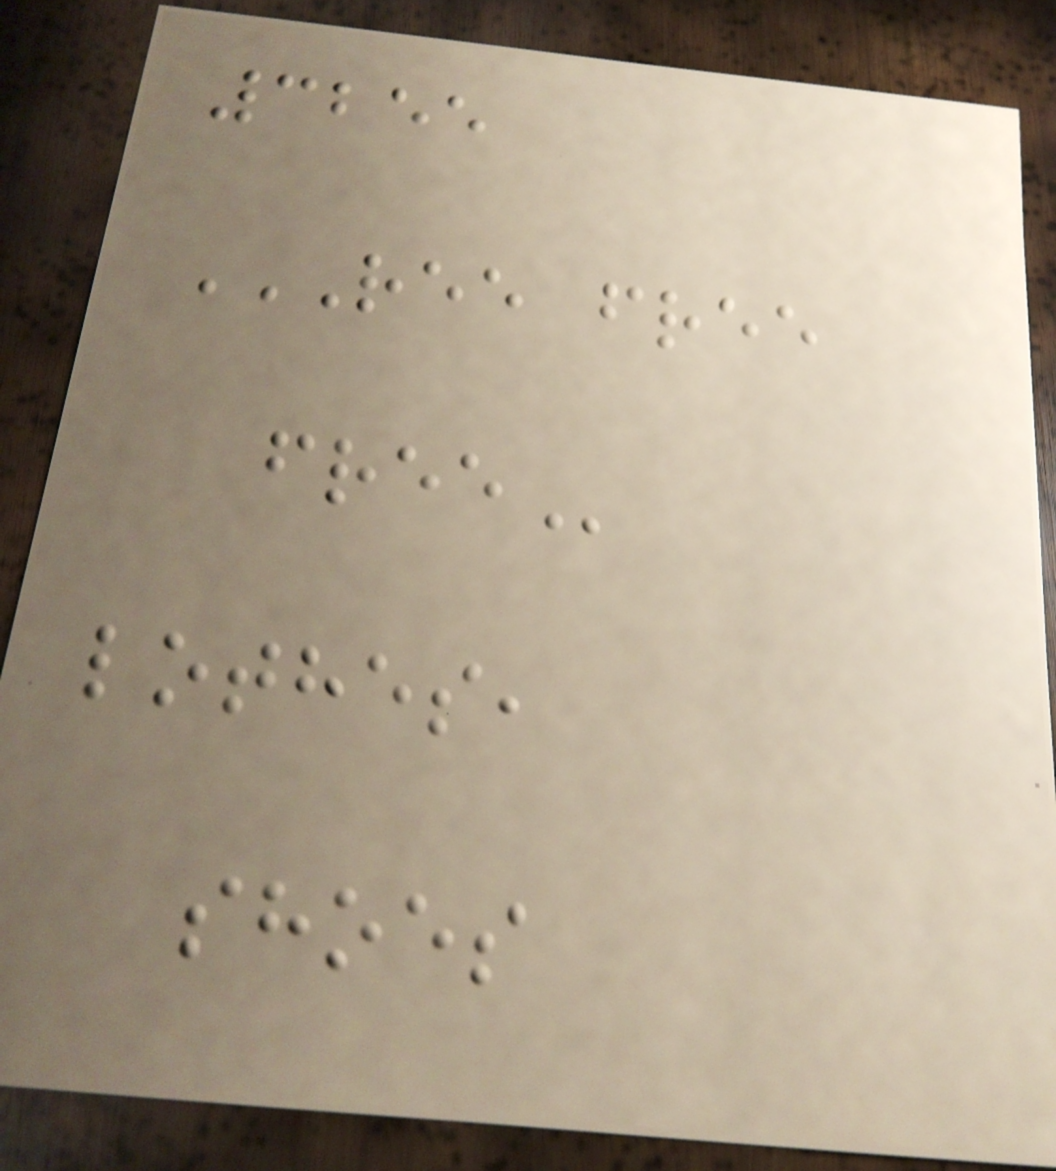3255
REE FREE
FREE
lothes,
shoes
